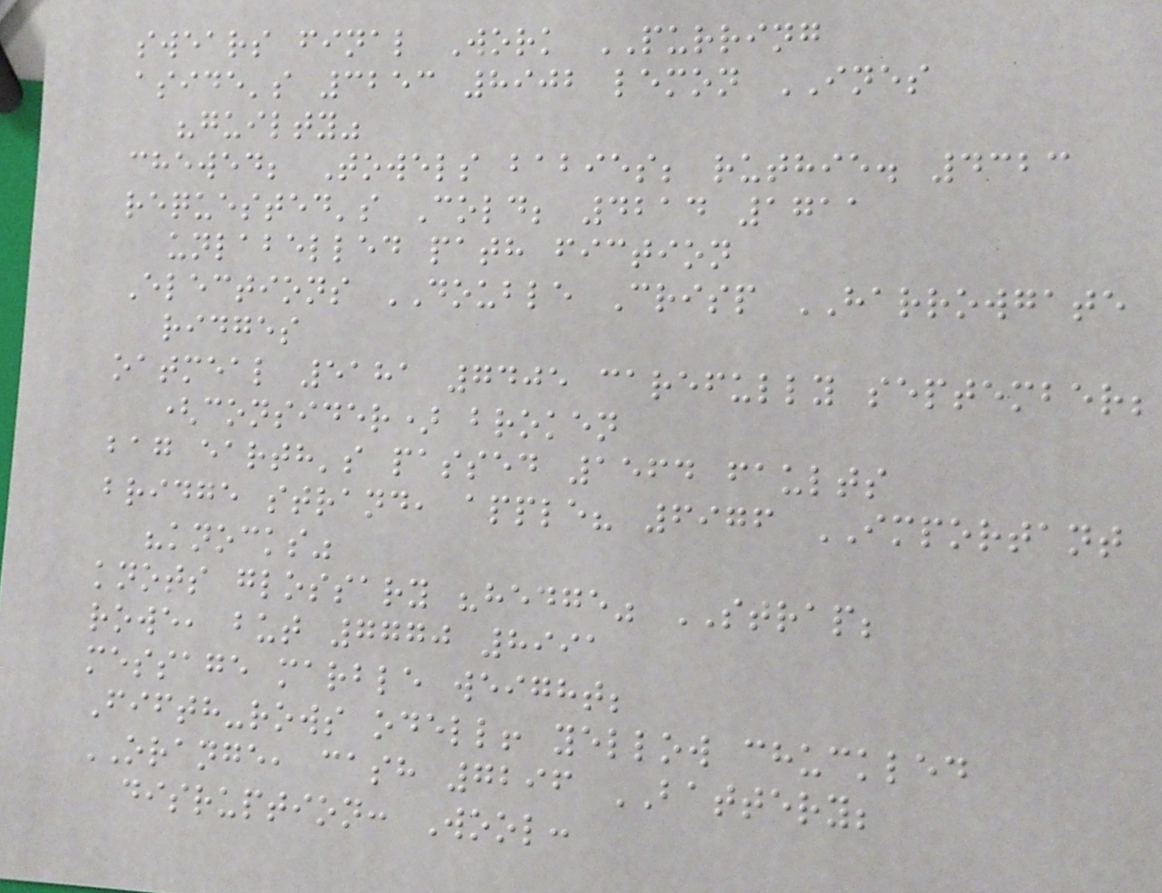swears final Work PURRING
aside's 3253 8902 lemon INES
"guilty"
chewed; Towels babies; ruthie. 4323
requested's Cold; 4214 1711
unlabelled path fiction
Elections DOUBLE Crisp HARROWGATE
ridges
oatmeal 5181 7405 carefully september;
(consider) broken
bag earth's passed 1564 faults
bridge strand, apple? 6976 IMPORTANT
"knocks"
knots glossary "hedge" STRAP;
rowe, but 7770 8991
message marble weight;
Fifth-rows odell! yellow chuckled
ORANGE, cash 7296 BATTERY;
disruption: Wool:
